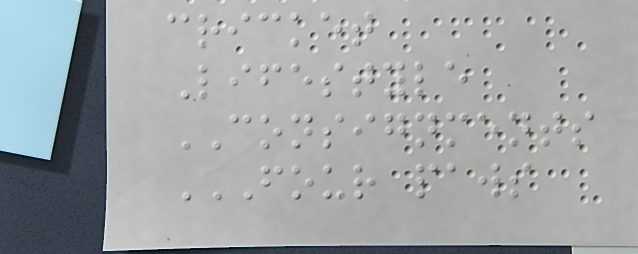cricket
Lifestyle
CONSIGNMENTS
FOUR PAWS
